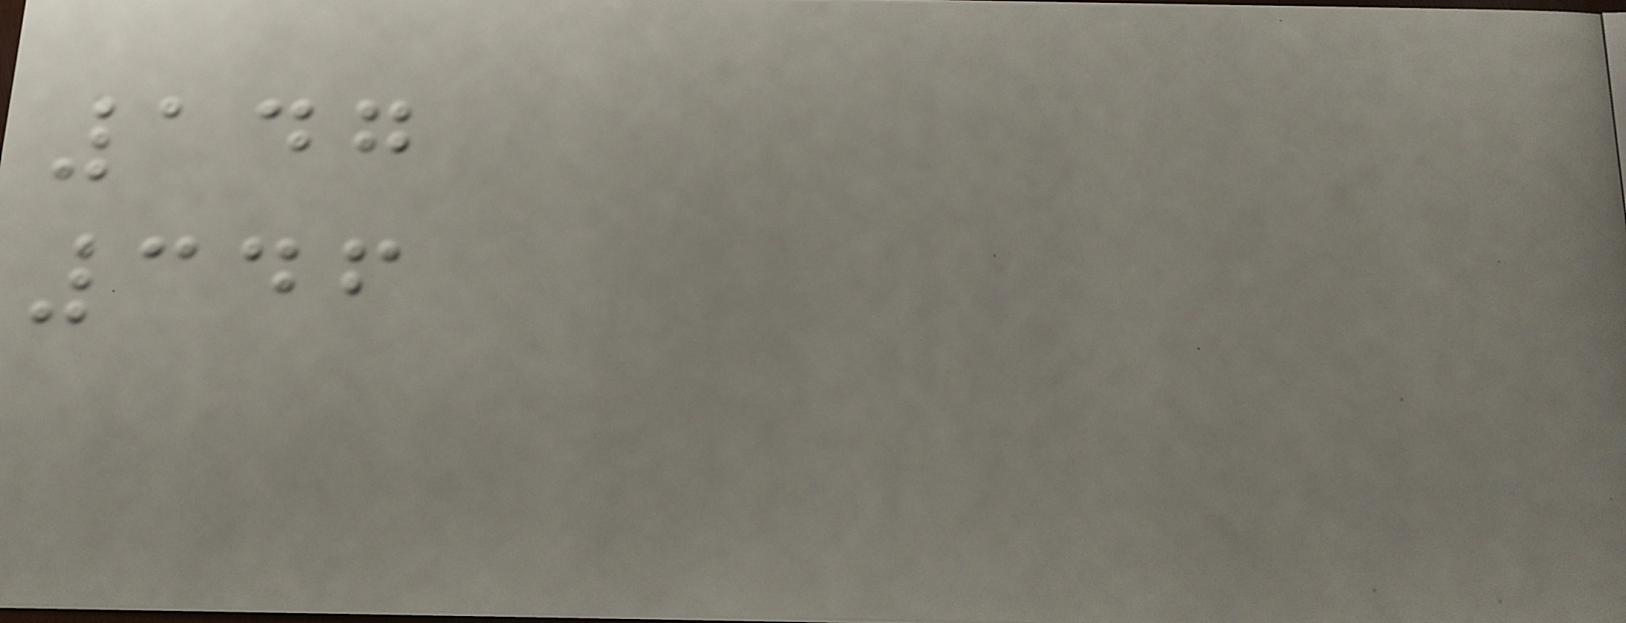147
346
